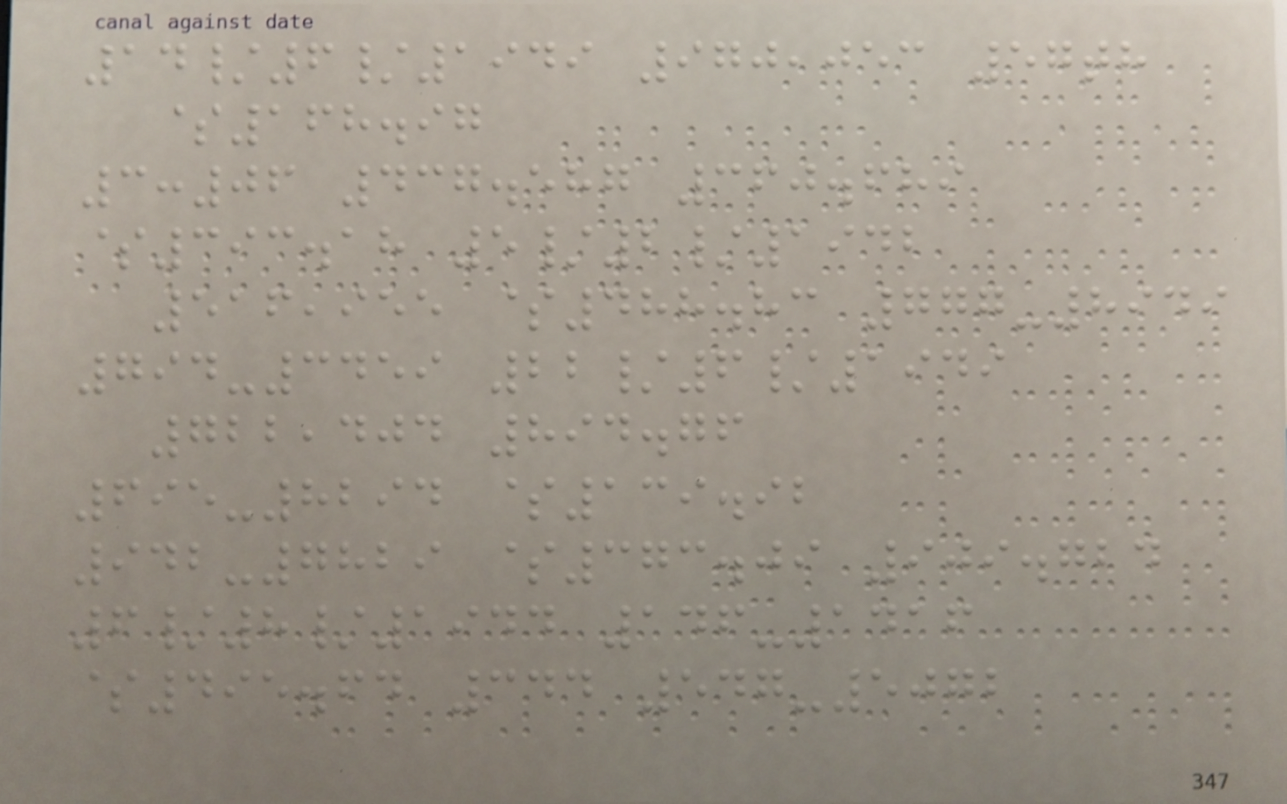14/6/1949 970,053 57th
$168.97
3:06 437.587 360.689
$393.18 5/2/1942
516,955 $488.83 777-8949
794-3459 22/6/1949
722,404 894.76
695-8294 $139.92
942-7829 $373.09 909.724
6/8/1944 146-1416
$495.64 344 547-5072
